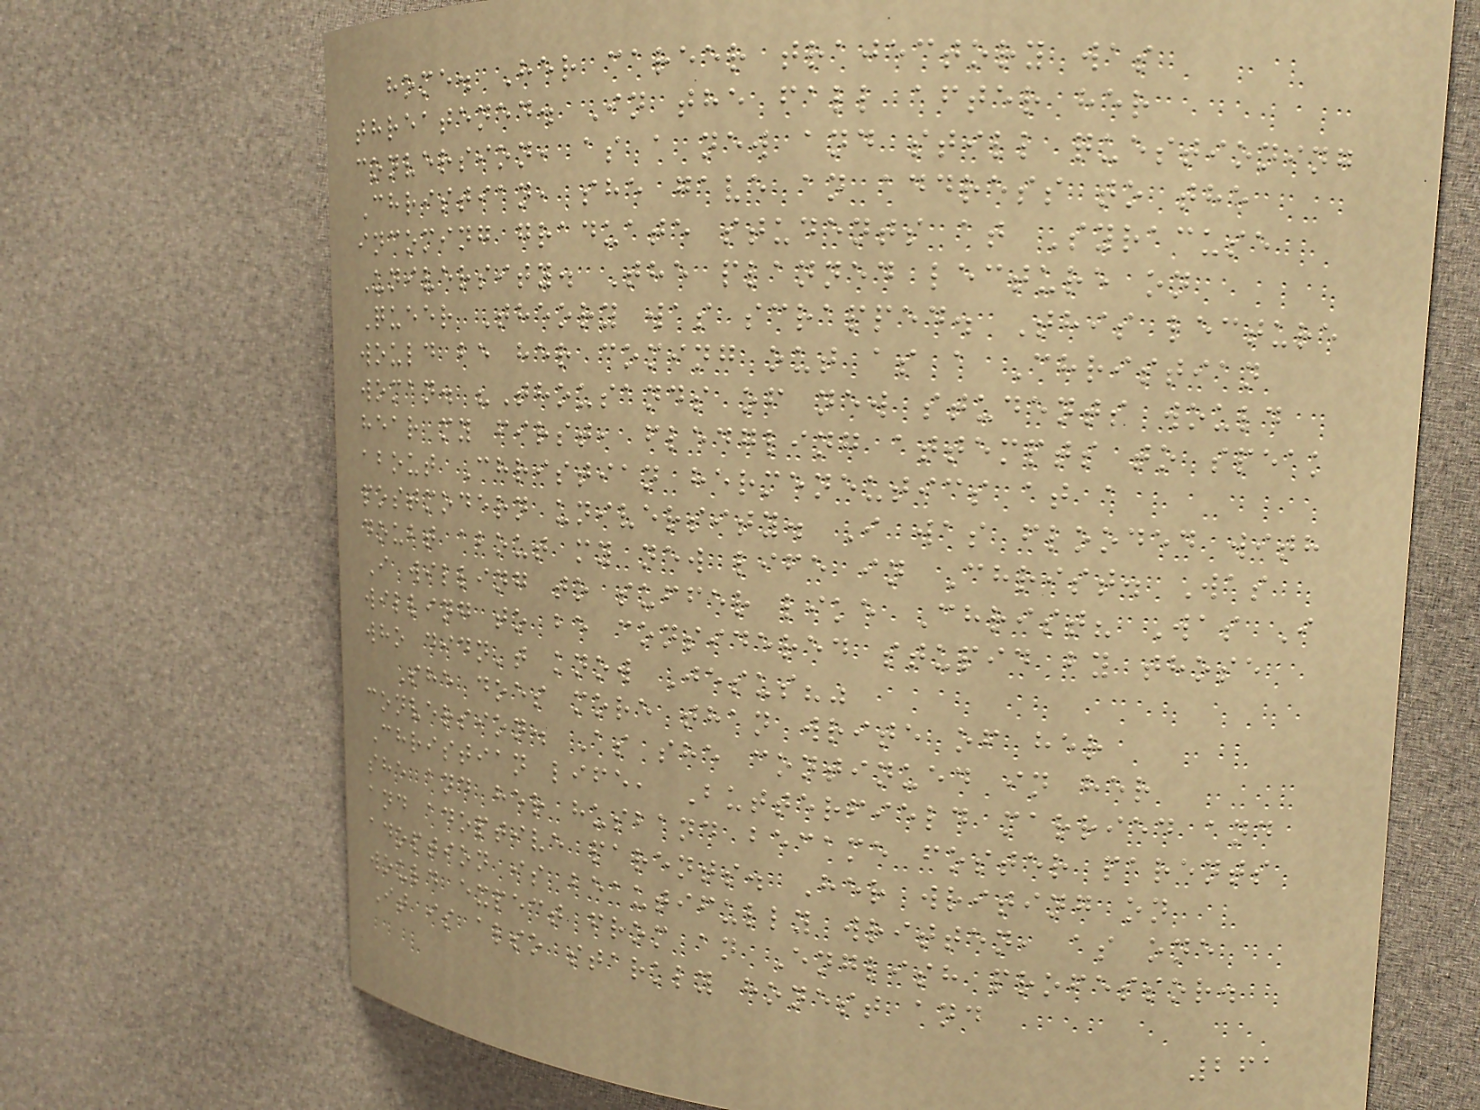home. Her career trajectory was
threatened. In the fall after her
conversion, as a new and still questioning
Christian, she gave an address to the
incoming graduate students at Syracuse
University. The planned lecture on
Queer Theory was scrapped. This lecture
would be her coming out as a Christian
woman. "Thousands of new students would
hear my first, fledgling attempts to speak
about Christian hermeneutics at a
postmodern university. I was flooded with
doubt about my new life in Christ. Was
I willing to suffer like Christ? Was I
willing to be considered stupid by those
who didn't know Jesus?"
She does more than write of her
conversion. As she continued in her
Christian life, Butterfield married and
she and her husband became foster parents
and adoptive parents. Her writing on
adoption is beautifully written, as one
would expect from an English professor.
It is also starkly honest and
261
